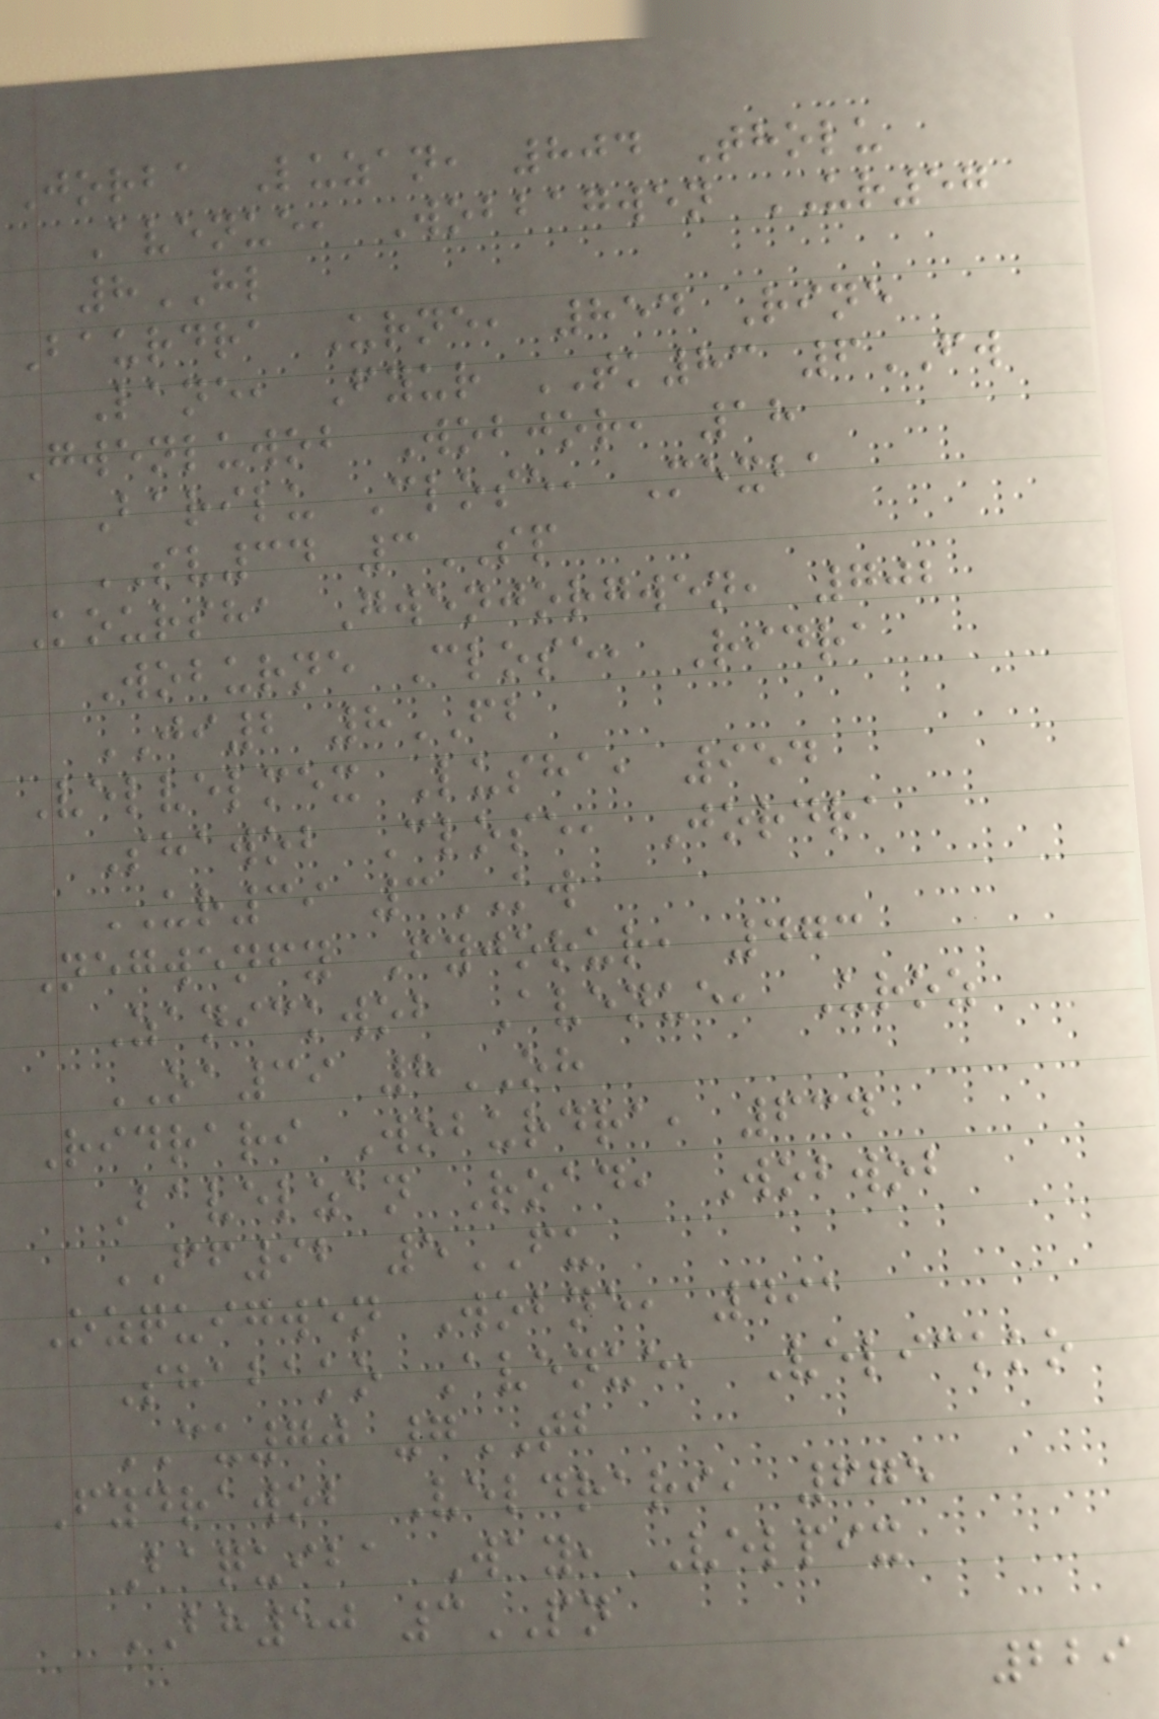Jorba Luzan, 804 Tholu
Avenue, Wobbagwen UR57
8HL
Baurdra Urne, 854 Rine
Lane, Fyur TK83 6FW
Gwenluwob Wobjor, 18
Barilu Close, Mexba
SV34 3SP
Koursha Gwenjorgwen, 702
Woburne Close, Ridra
JI2 8FB
Velvelmex Lusha, 954
Shawob Close, Jordra
UR39 3KW
Negwenfy Fyjorur, 473
Zanickwob Avenue, Uroz
OA39 8OH
Ridrari Woburdra, 634
Bavelzan Road, Wobwob
FF92 5FU
Ozquigwen Wobne, 491
Shabako Avenue, Velickko
CU70 7TB
Fydrawob Veldrari, 675
Baquiba Way, Velpix
BH50 3PN
229
